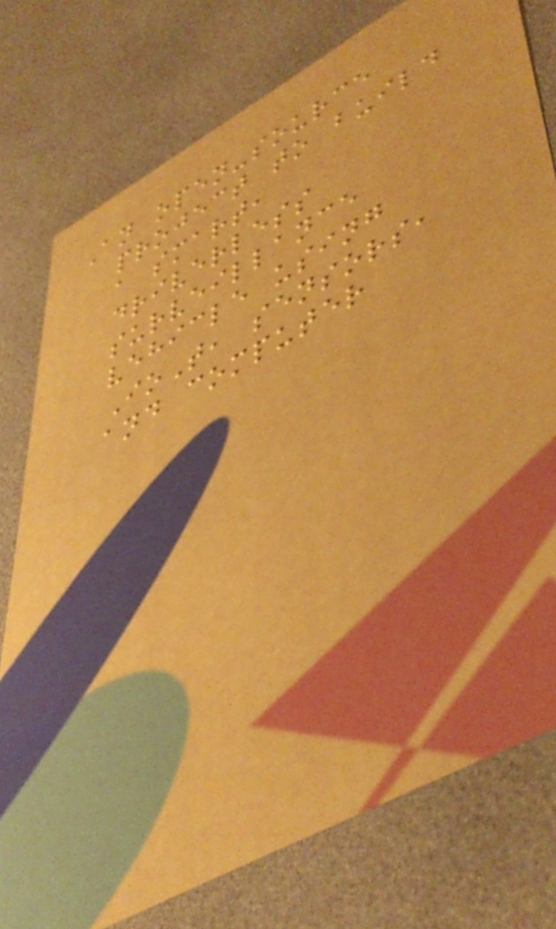An open-source
project to build
a smart,
driverless
surveillance
vehicle using
IoT, sensors,
and computer
